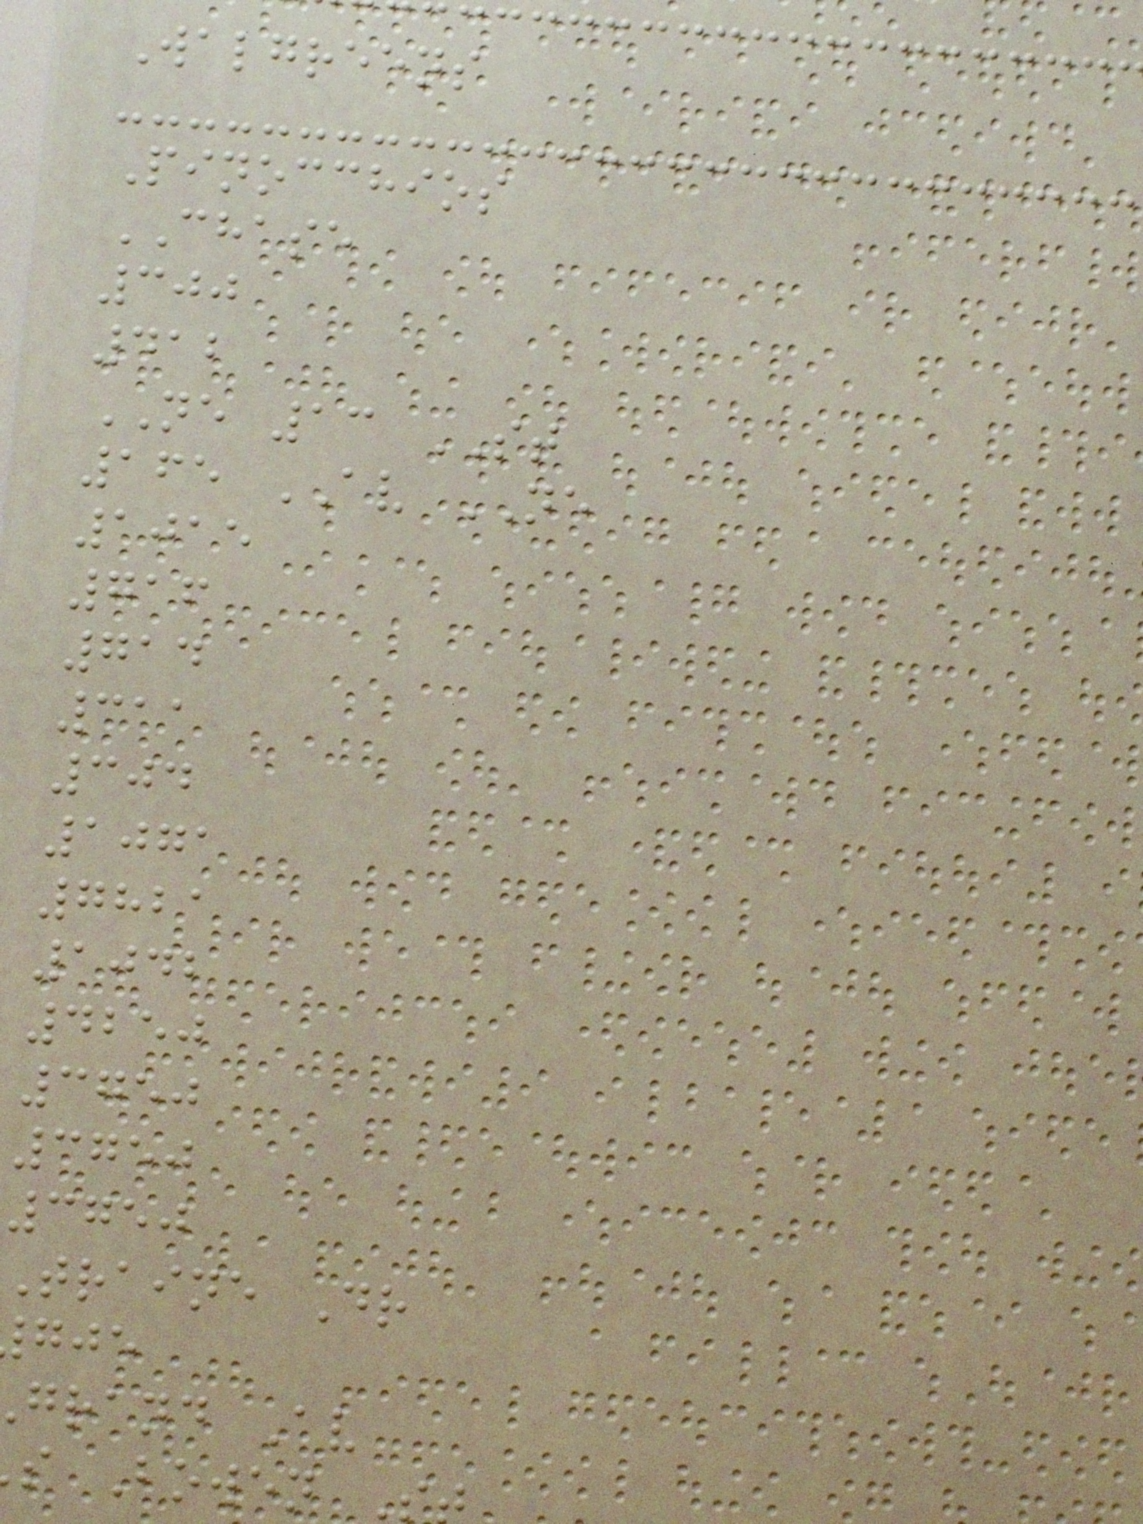Walgreens
Pinocchios
CHASE
300
412
NE 13 ST
165 AV NE
1015
716
714
311
304
1071
7821
1042
4250
3750
3750
3750
Traine Dr
grand Av
s Bowen
